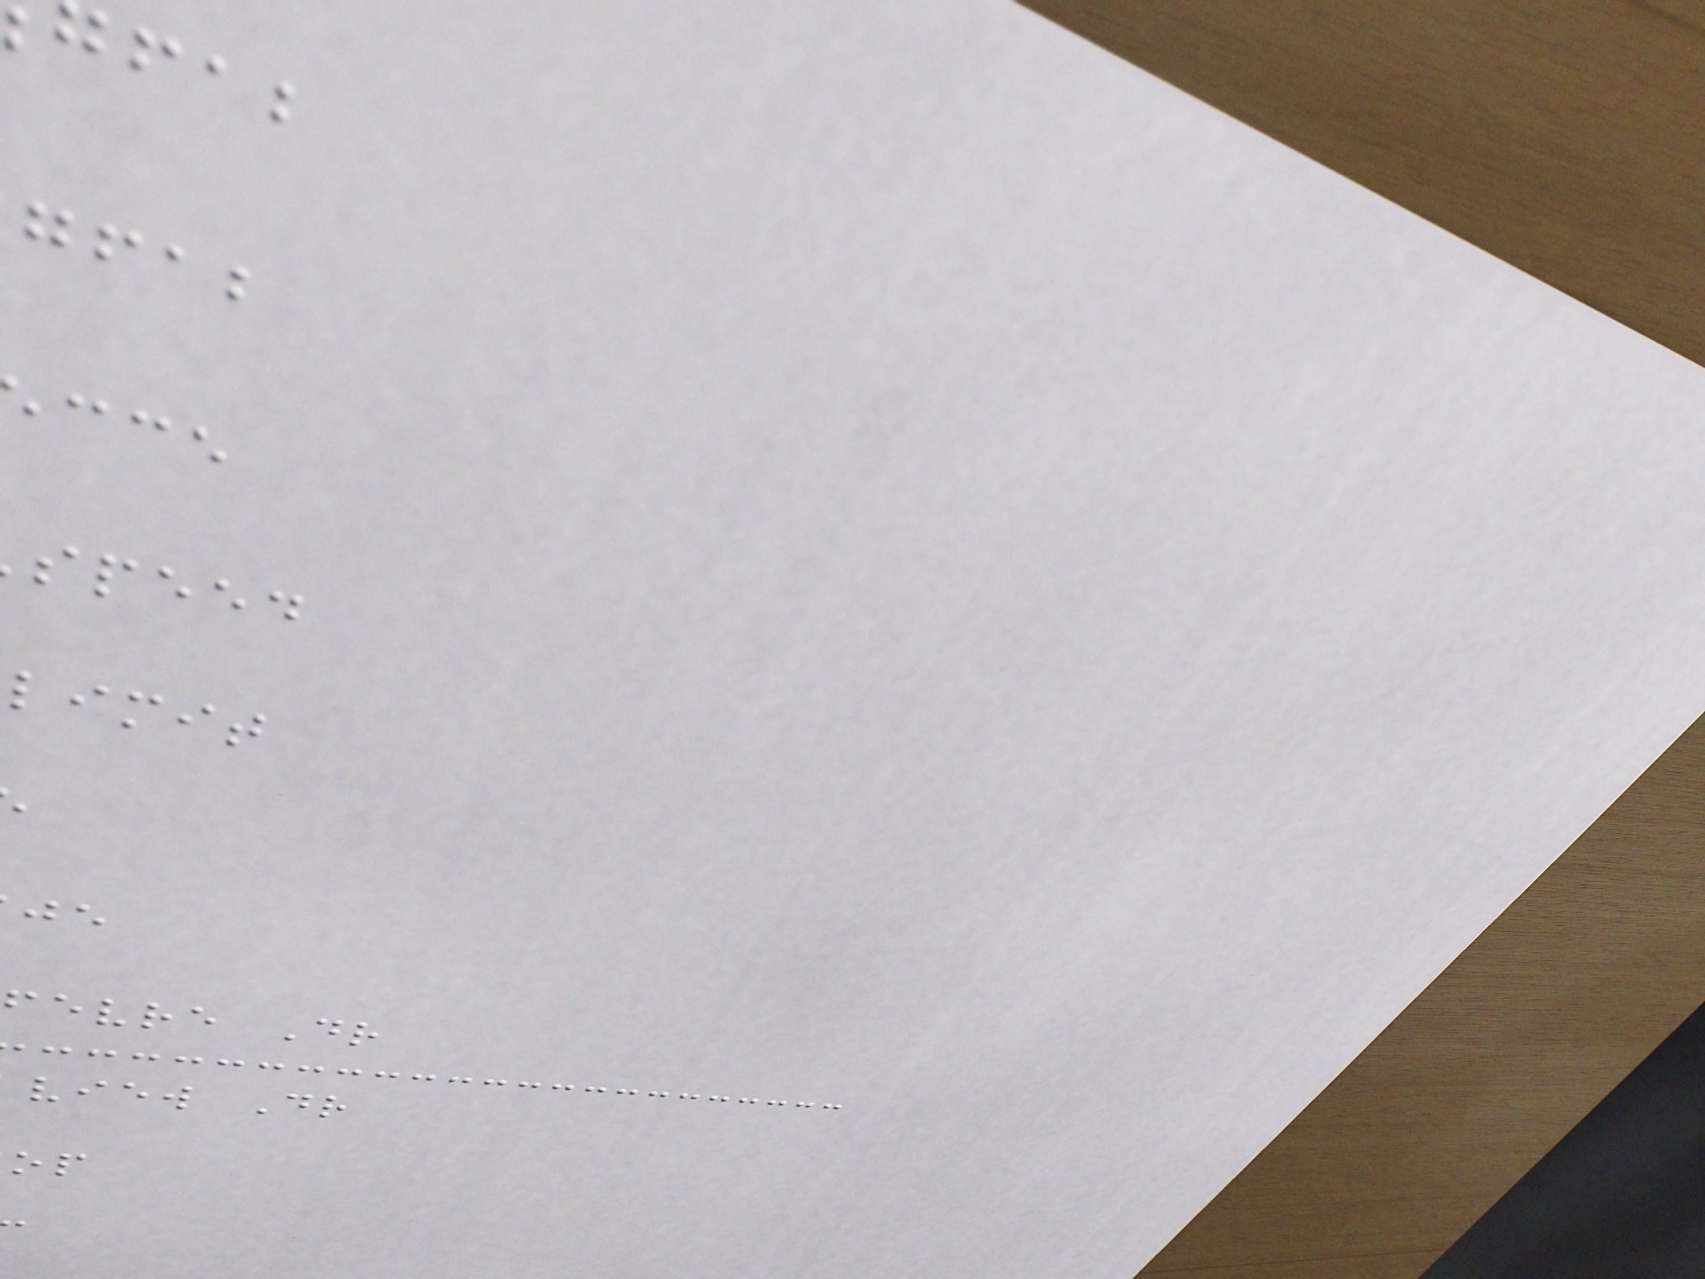gfab
speed
limit
evre Dr
view Dr
